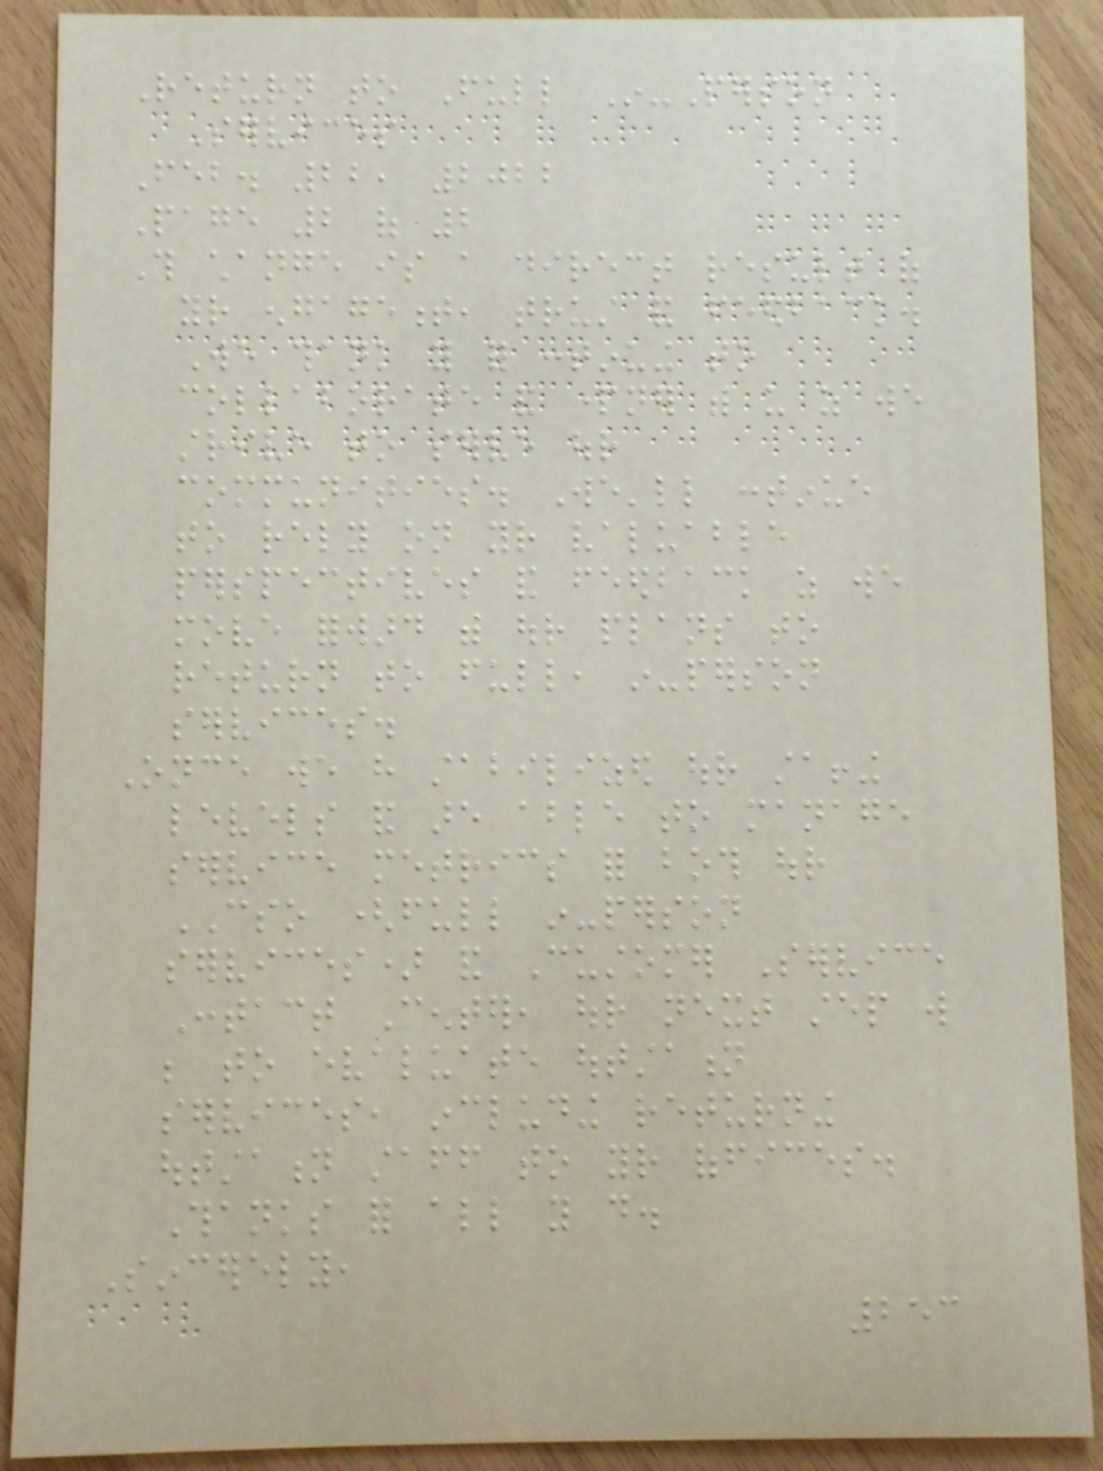Return to Full In-Person
Services
Feb. 22, 2022
Page 2 of 2
This change is a direct result of
your engagement, trust and feedback.
We thank you for continuing to
collaborate and partner with us as we
strive to serve our
communities. We'll continue
to rely on your valuable
perspectives and feedback as we
move forward with our plans to
return to full, in-person
services.
Once we have stabilized our staffing
levels and are able to manage
service metrics for both our
CSO (full in-person
services) and Customer Service
Contact Center, our next step will
be to evaluate outstation
services, including returning
outstation staff to your offices.
Thanks for all you do.
Sincerely,
253
